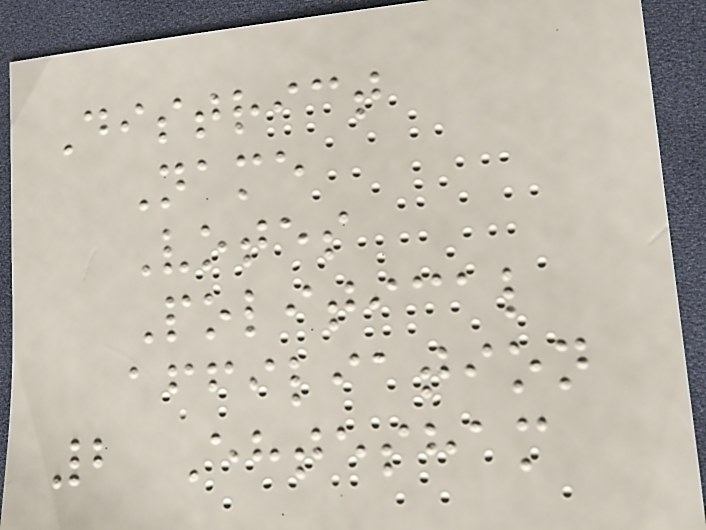District
Name
Votes
Political
affiliation
2 Ehtesham
